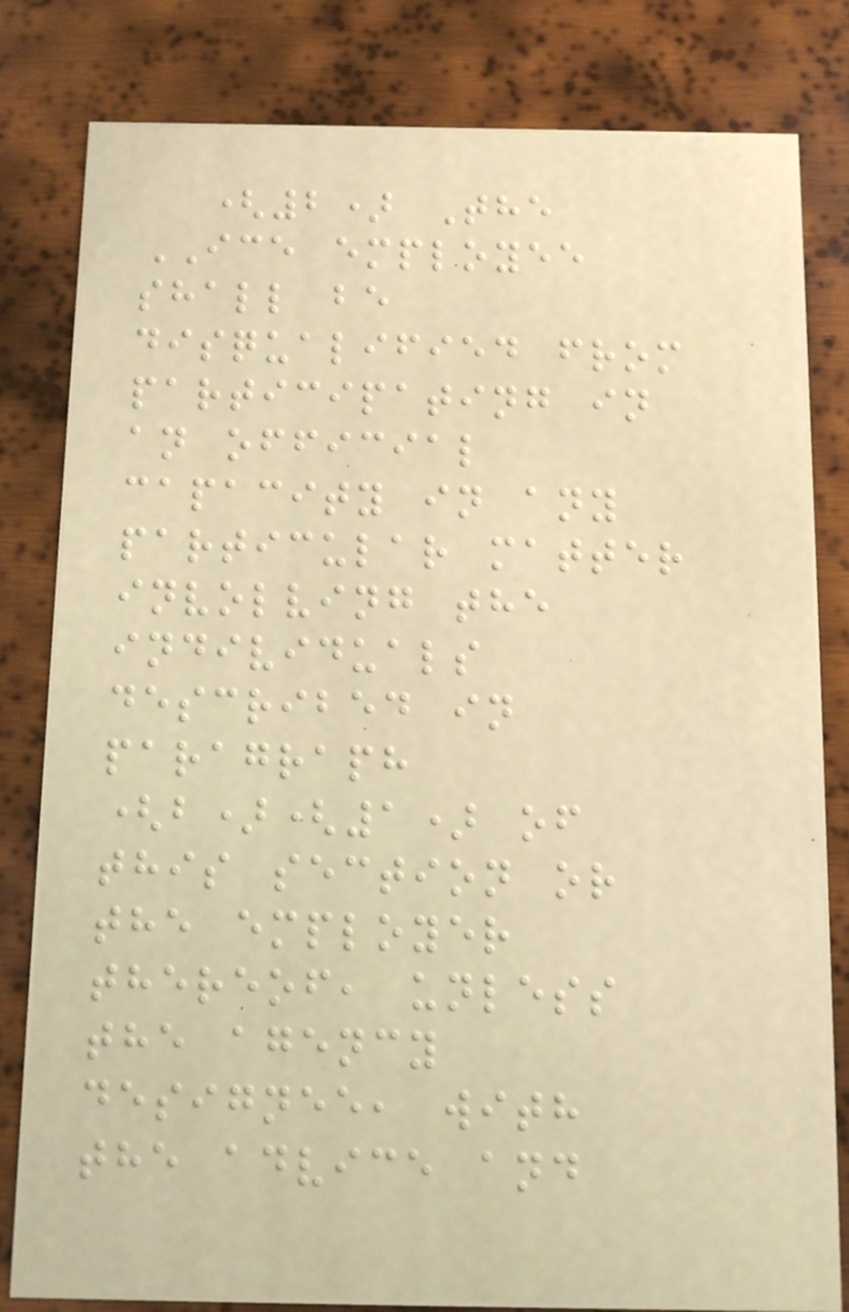(2) The
ICE employee
shall be
disqualified from
participating in
an official
capacity in any
particular matter
involving the
individuals
described in
paragraph
(b)(1) of
this section or
the employer
thereof, unless
the agency
designee, with
the advice and
